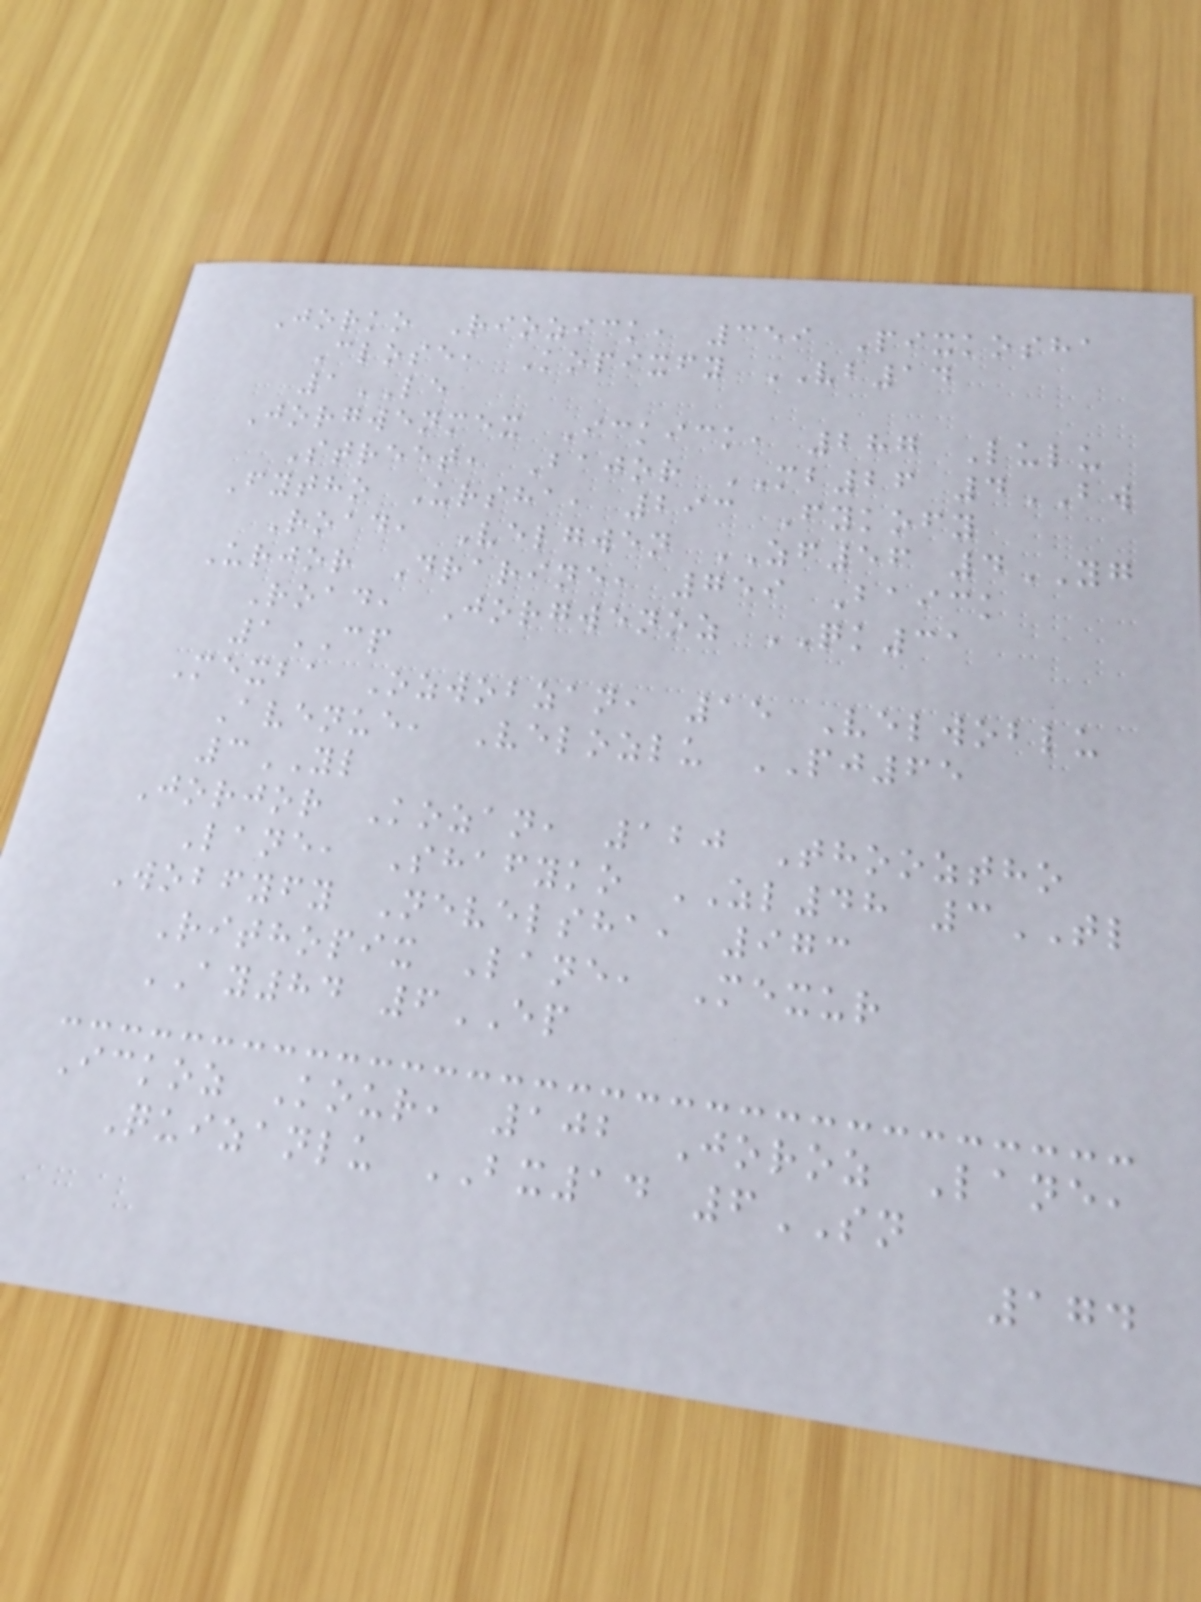Jorko Riozick, 359 Pixkosha
Close, Kopixfy VB14
1LE
Jorgwenmex Ickick, 287 Lulu
Street, Bajor MB26 4BW
Fytho Ursha, 293 Fykofy
Road, Velgwen ZF56 4YG
Urjor Drarine, 759 Baick
Road, Jorgwenoz QK31
1CP
Mexba Ozwobzan, 15 Velwoblu
Avenue, Velozlu PJ65
3YL
Jorjor Kozan, 120 Thooztho
Lane, Shafyko ZL48 3TL
Wobfyfy Nevelsha, 973
Rithopix Lane, Mexur
AY84 6EP
Ickoz Kour, 102 Joroz Lane,
Quizanlu BX14 6SN
174
